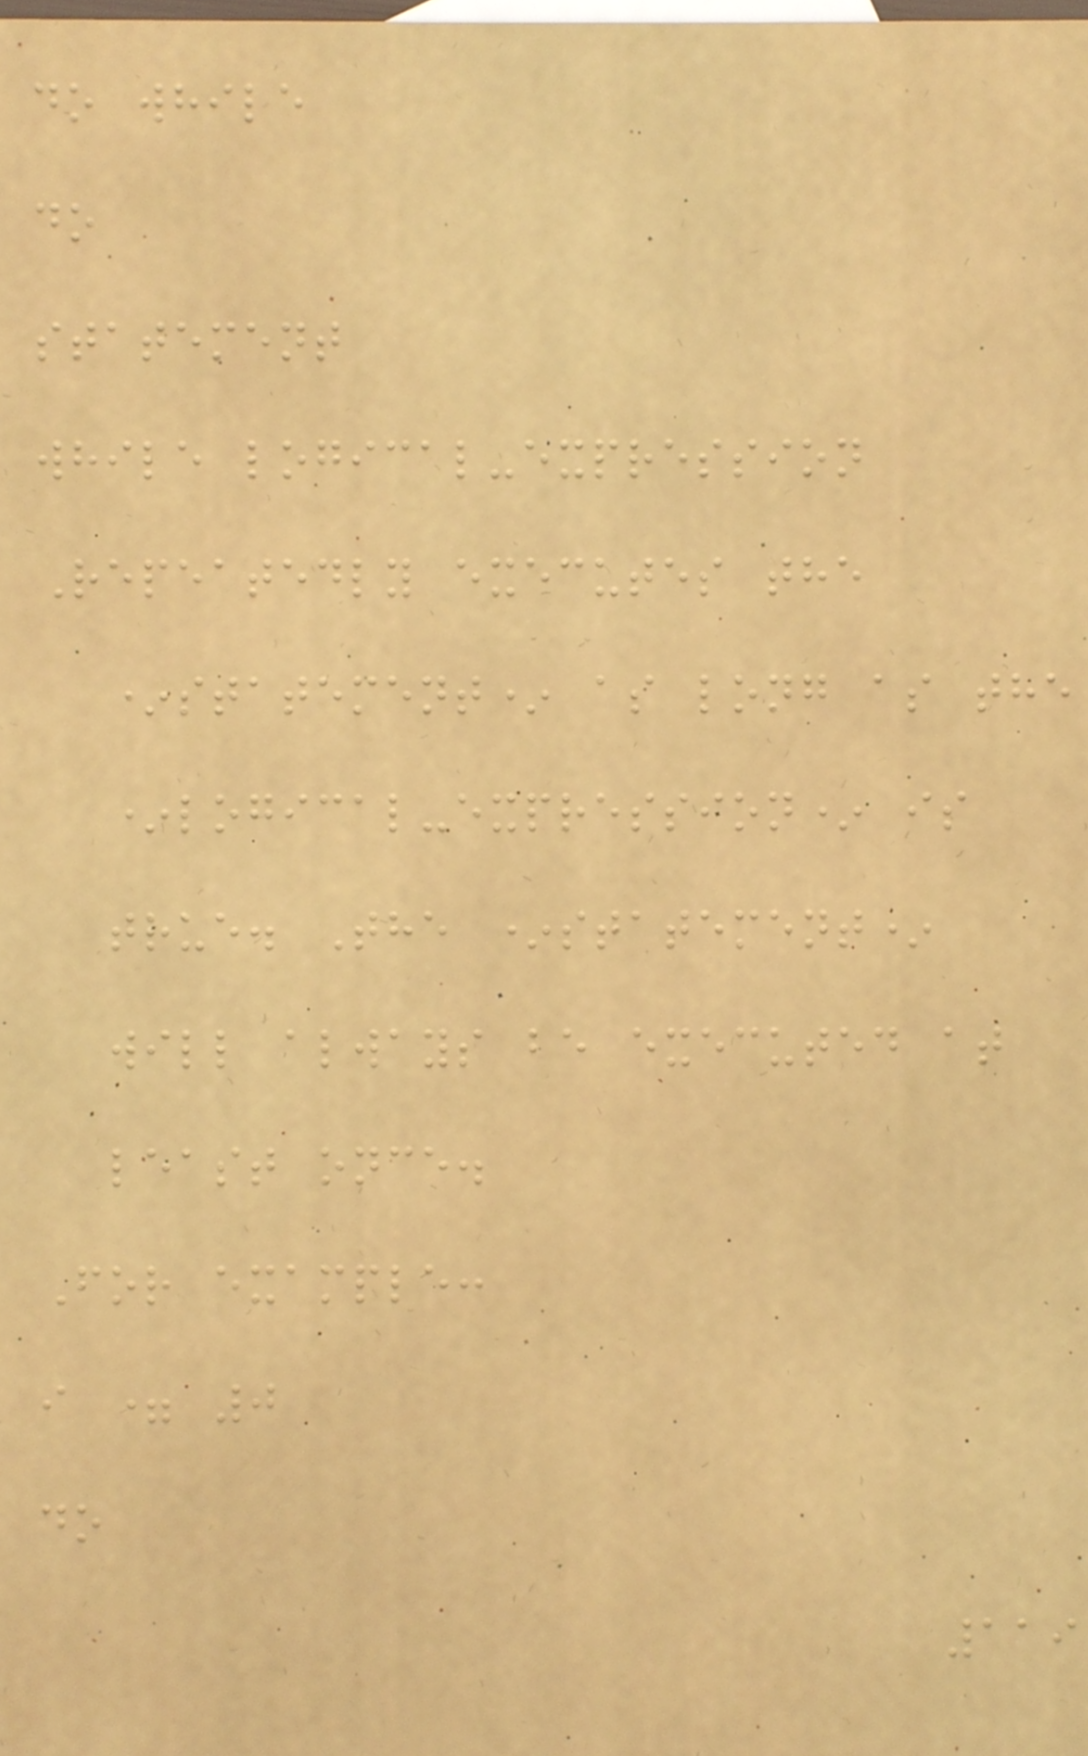do while
do
statement
while logical-expression
Repeatedly executes the
*statement* as long as the
*logical-expression* is
true. The *statement*
will always be executed at
least once.
For example:
i = 0
do
119
